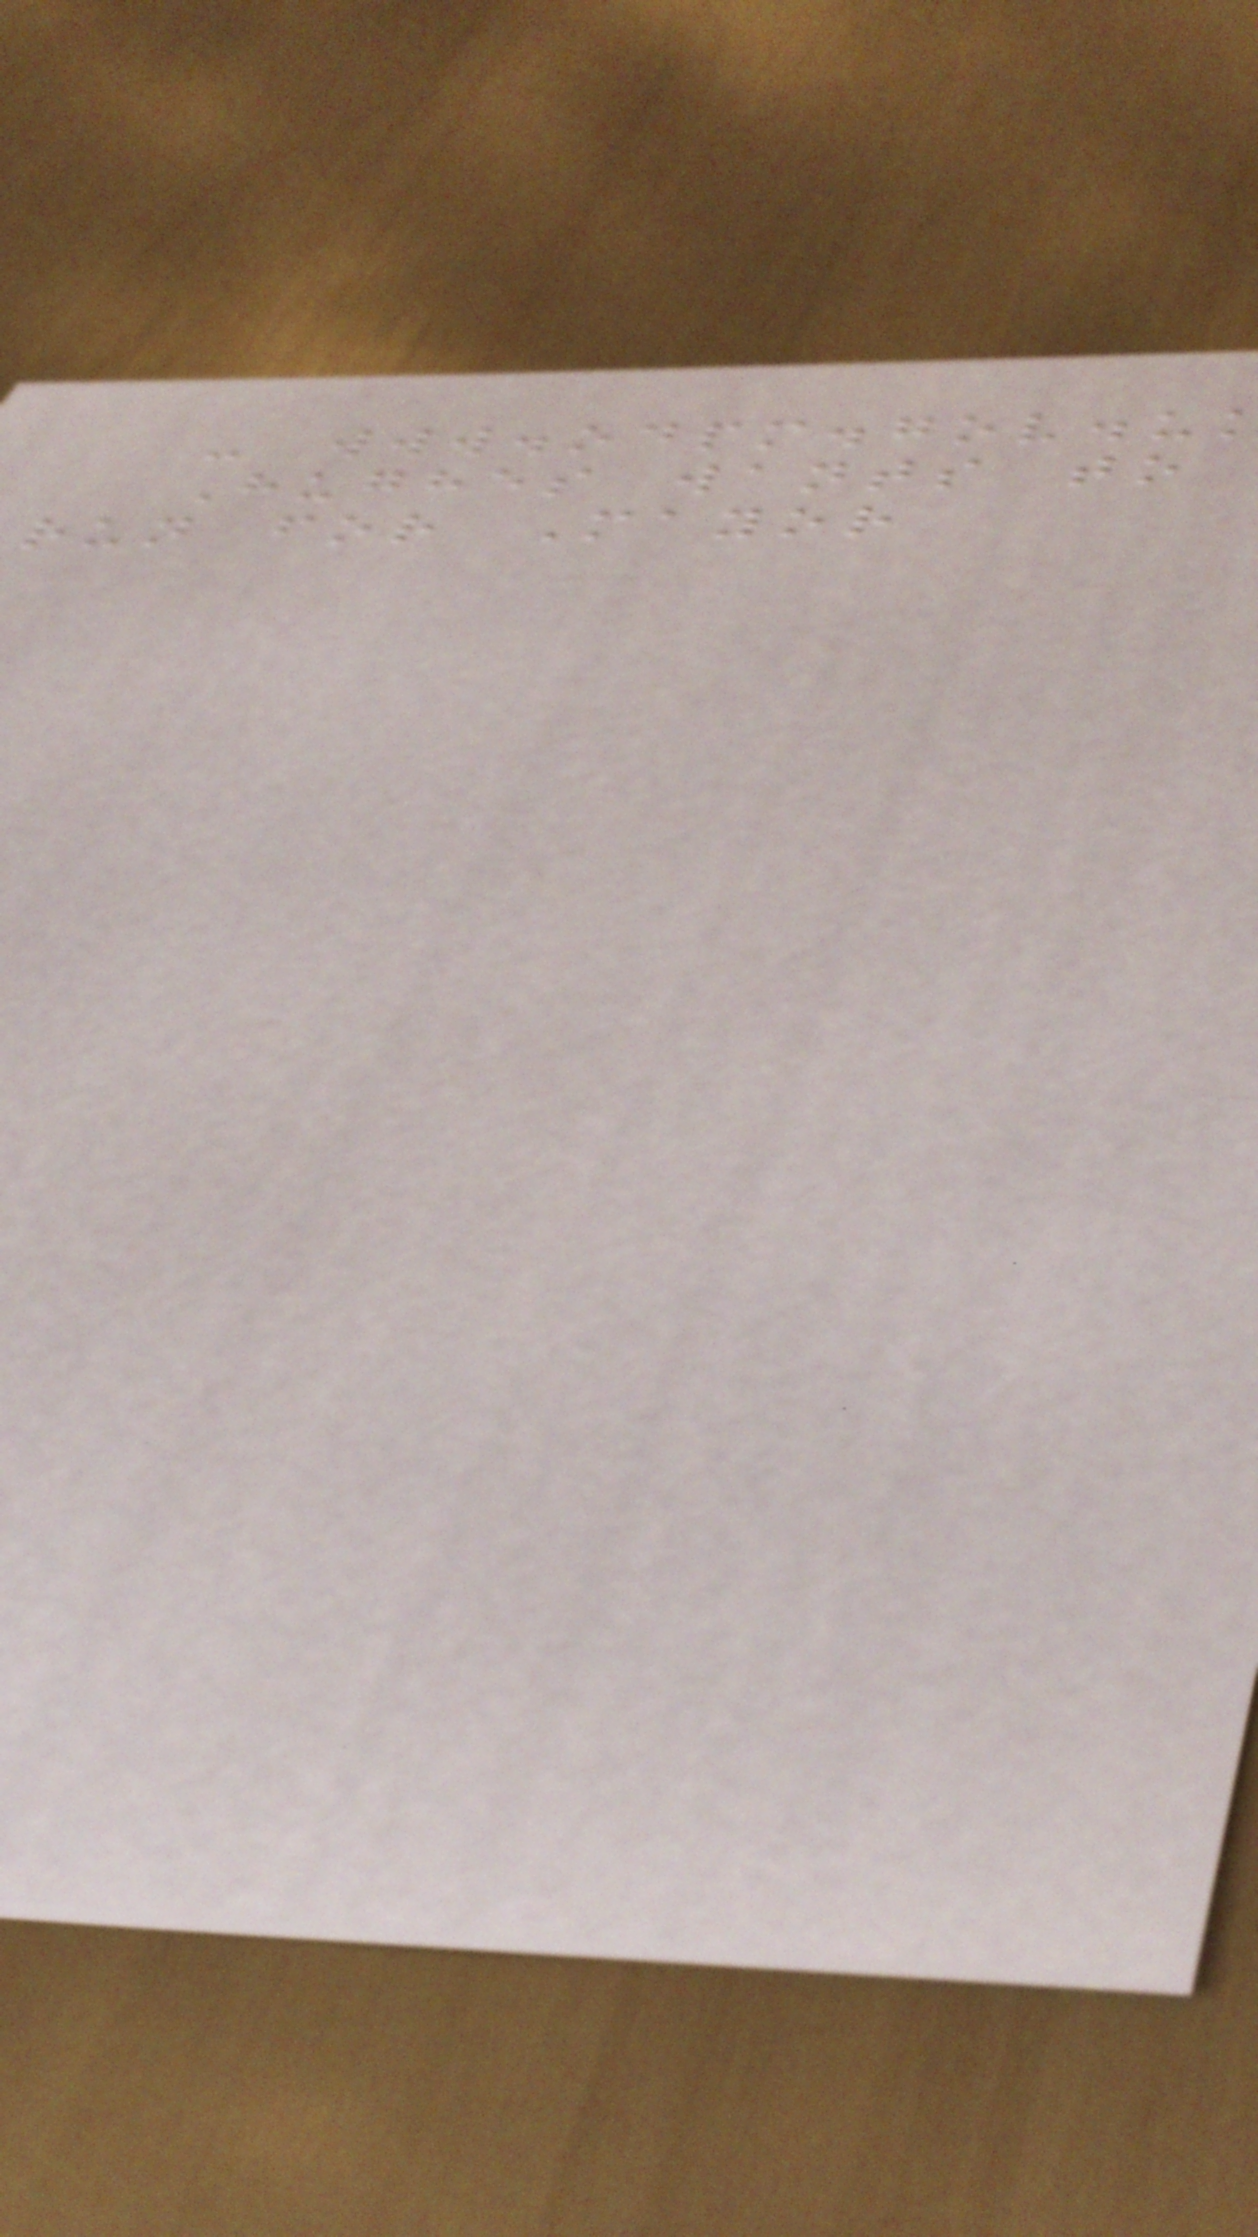- www.odpm.gov.u
Hughes wants to
run for Mayor
